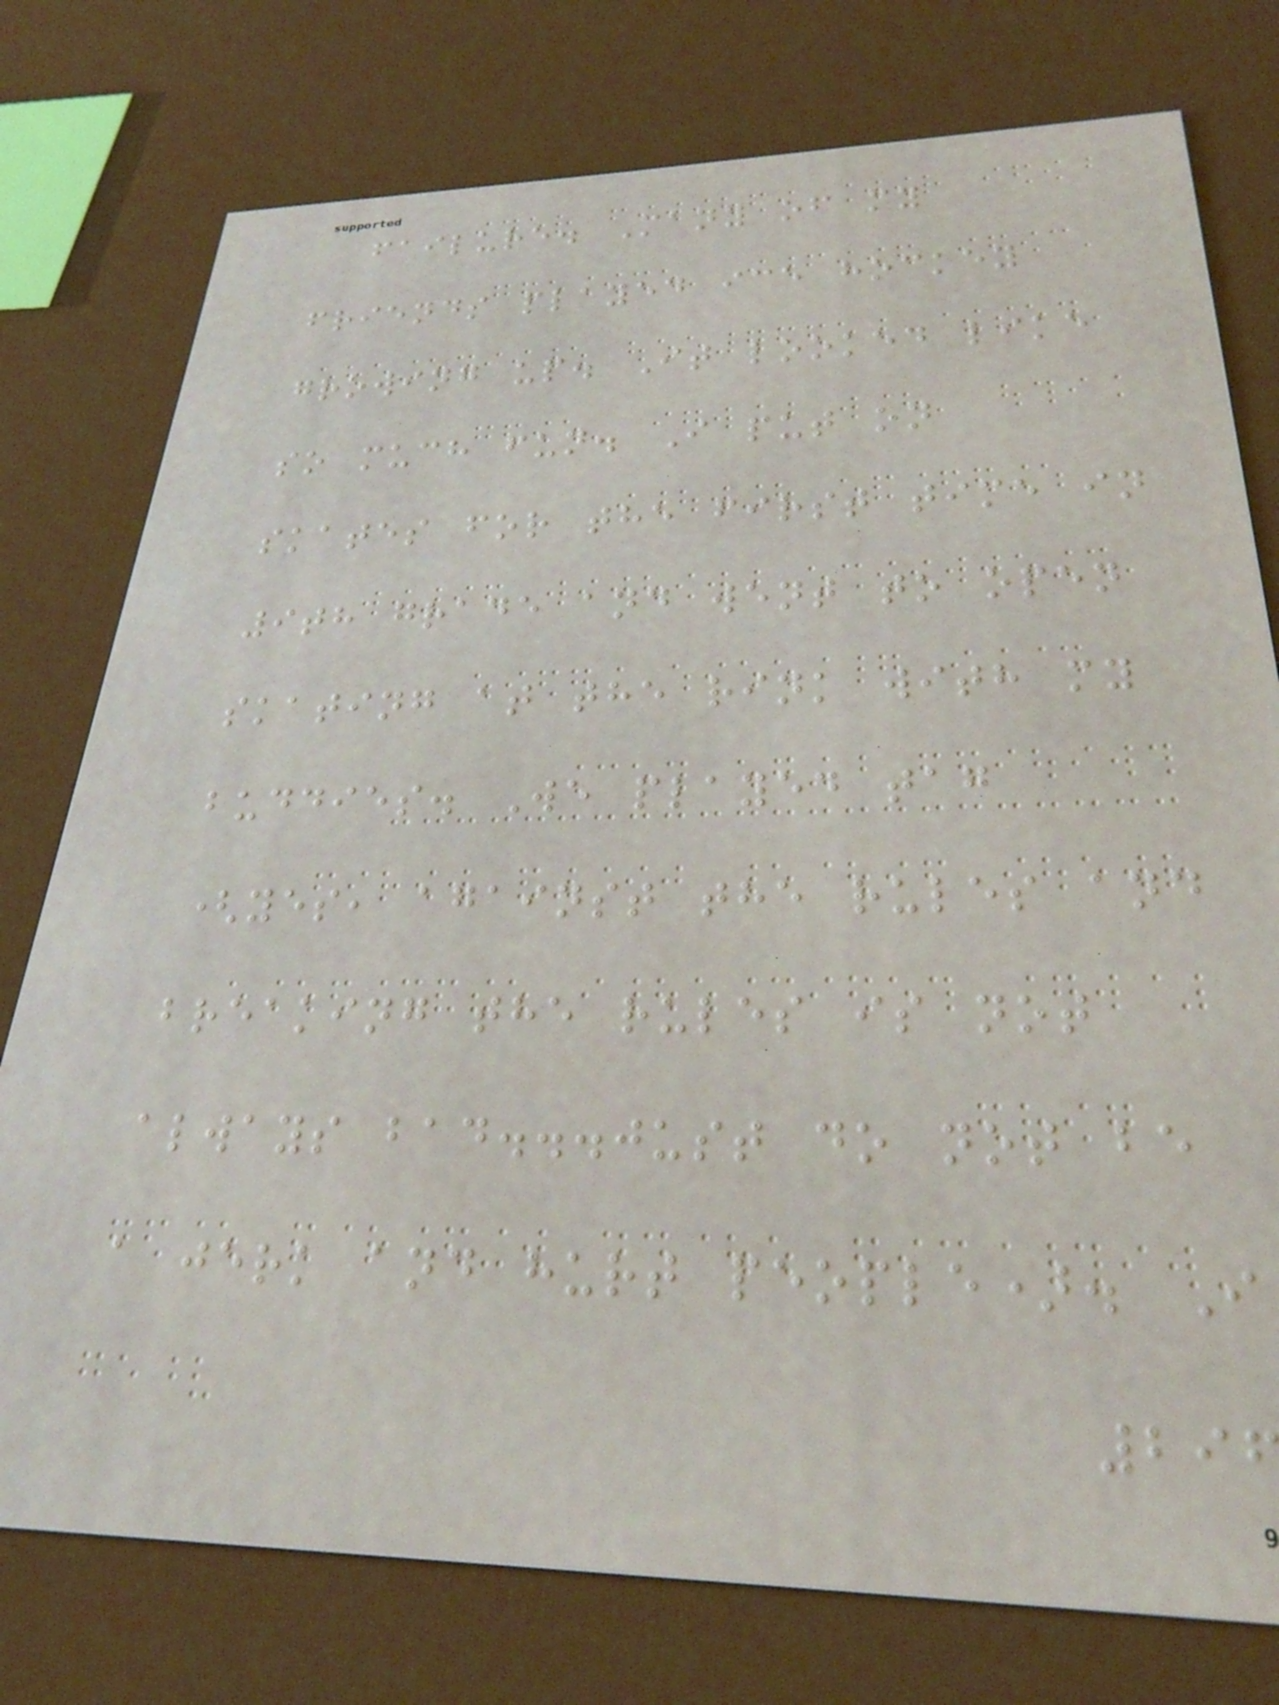failure. Many of my
friends played ice hockey
growing up. It looked like
so much fun. I put on
skates for the first time in
9th grade and went to open
skating at the rink with my
buddies. We played tag
(yes, against the rules and
breaking the rules is not
always bad...just do not be
a jerk and hurt people). I
